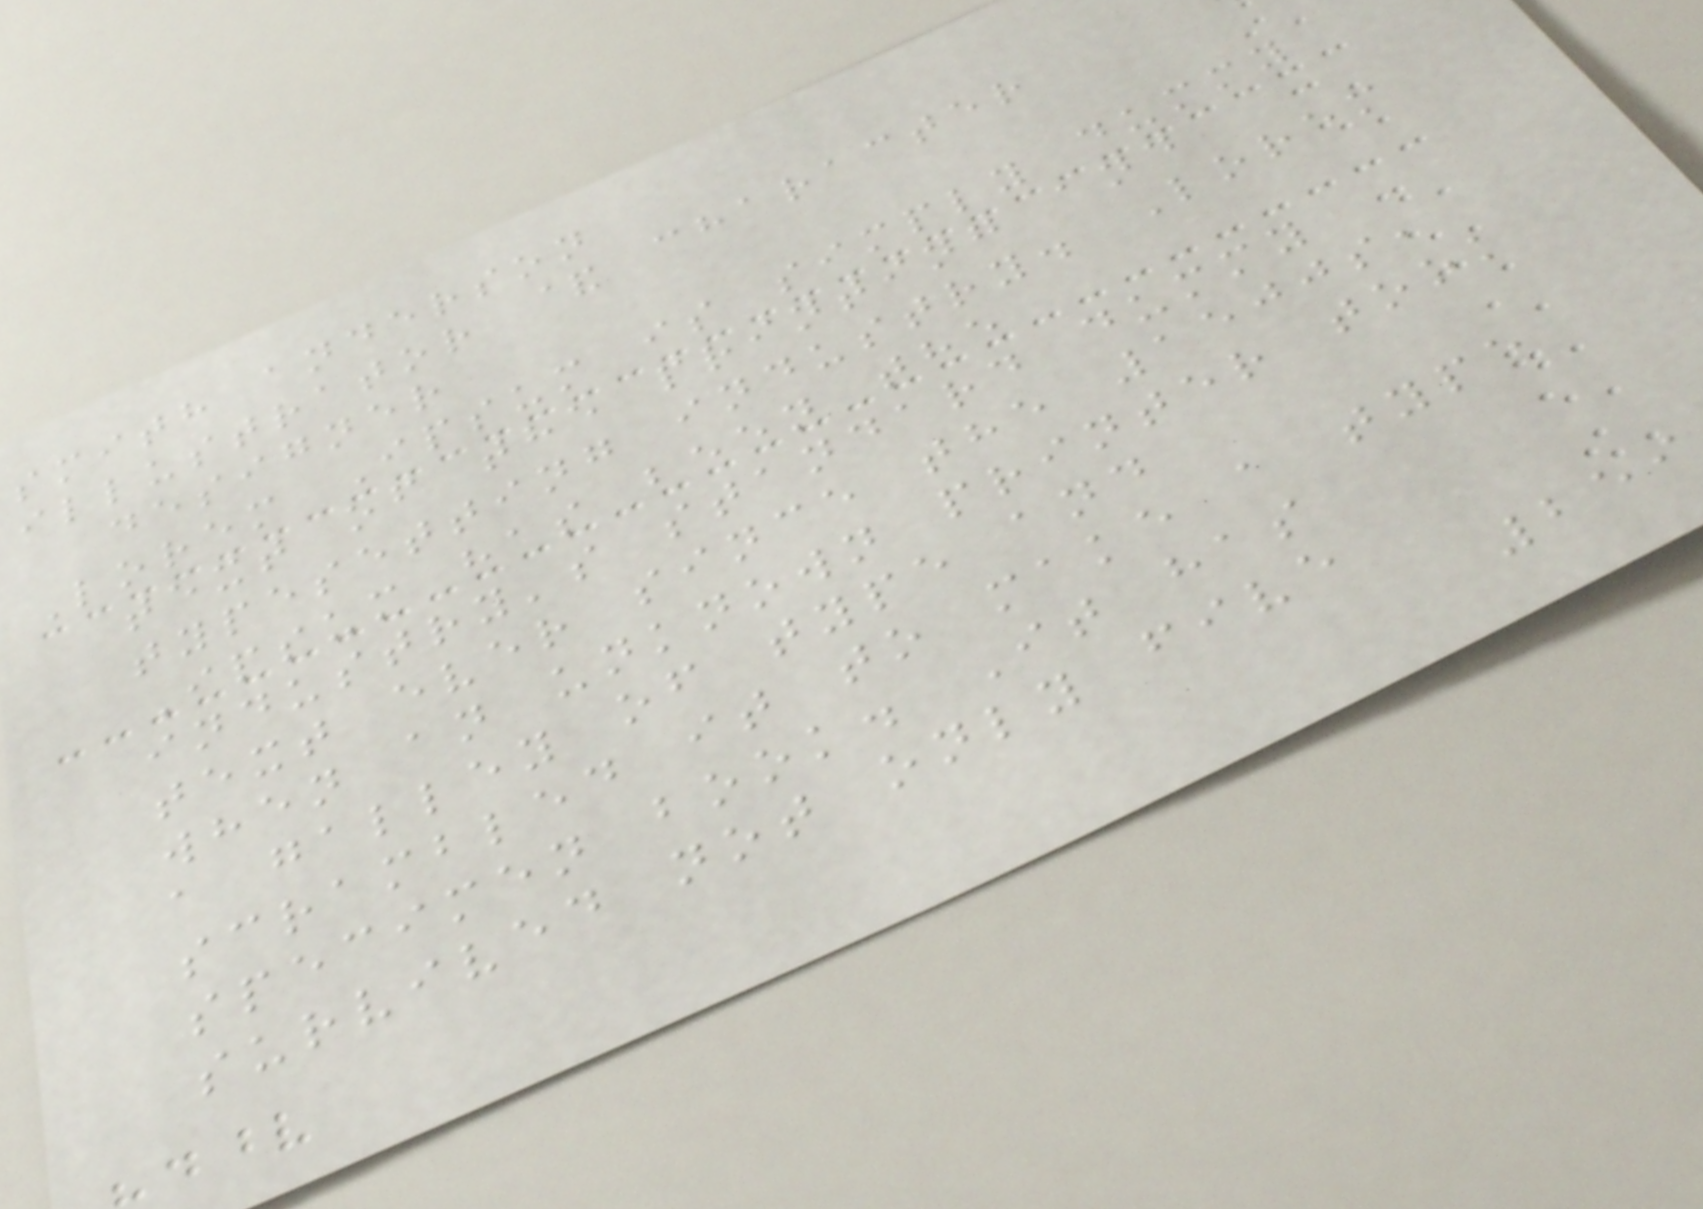smith anderson
illustrator & character
designer
Lorem Ipsum is simply dummy
text of the printing and
typesetting industry. Lorem
Ipsum has been the
industry's standard dummy
text ever since the 1500s,
when an unknown printer took
a galley of type and
scrambled it to make a type
specimen book. It has
survived not only five
259
